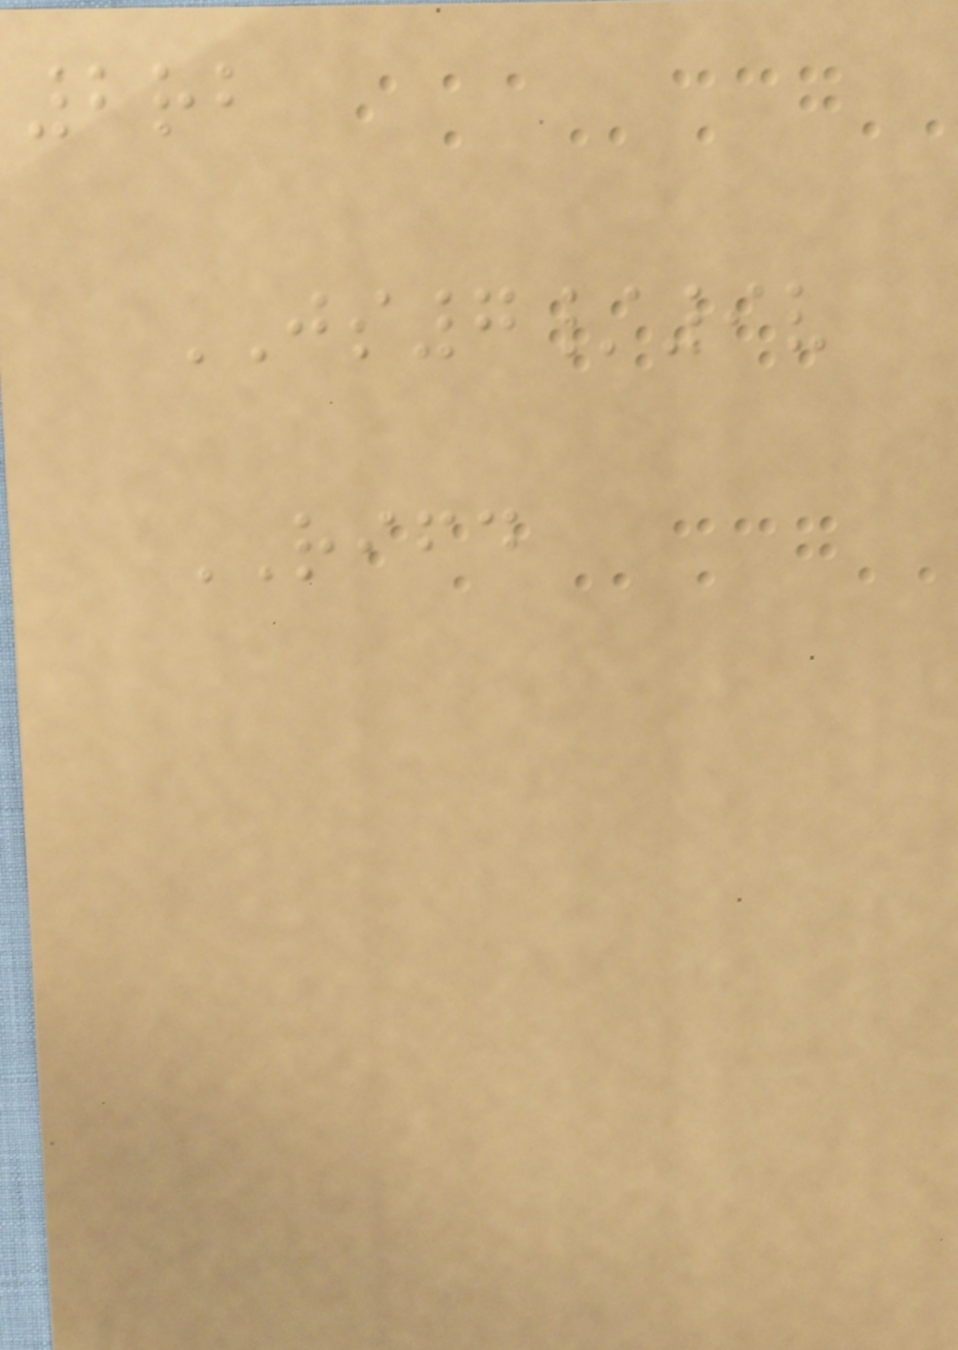2rb
JS7/9v
RIFD
